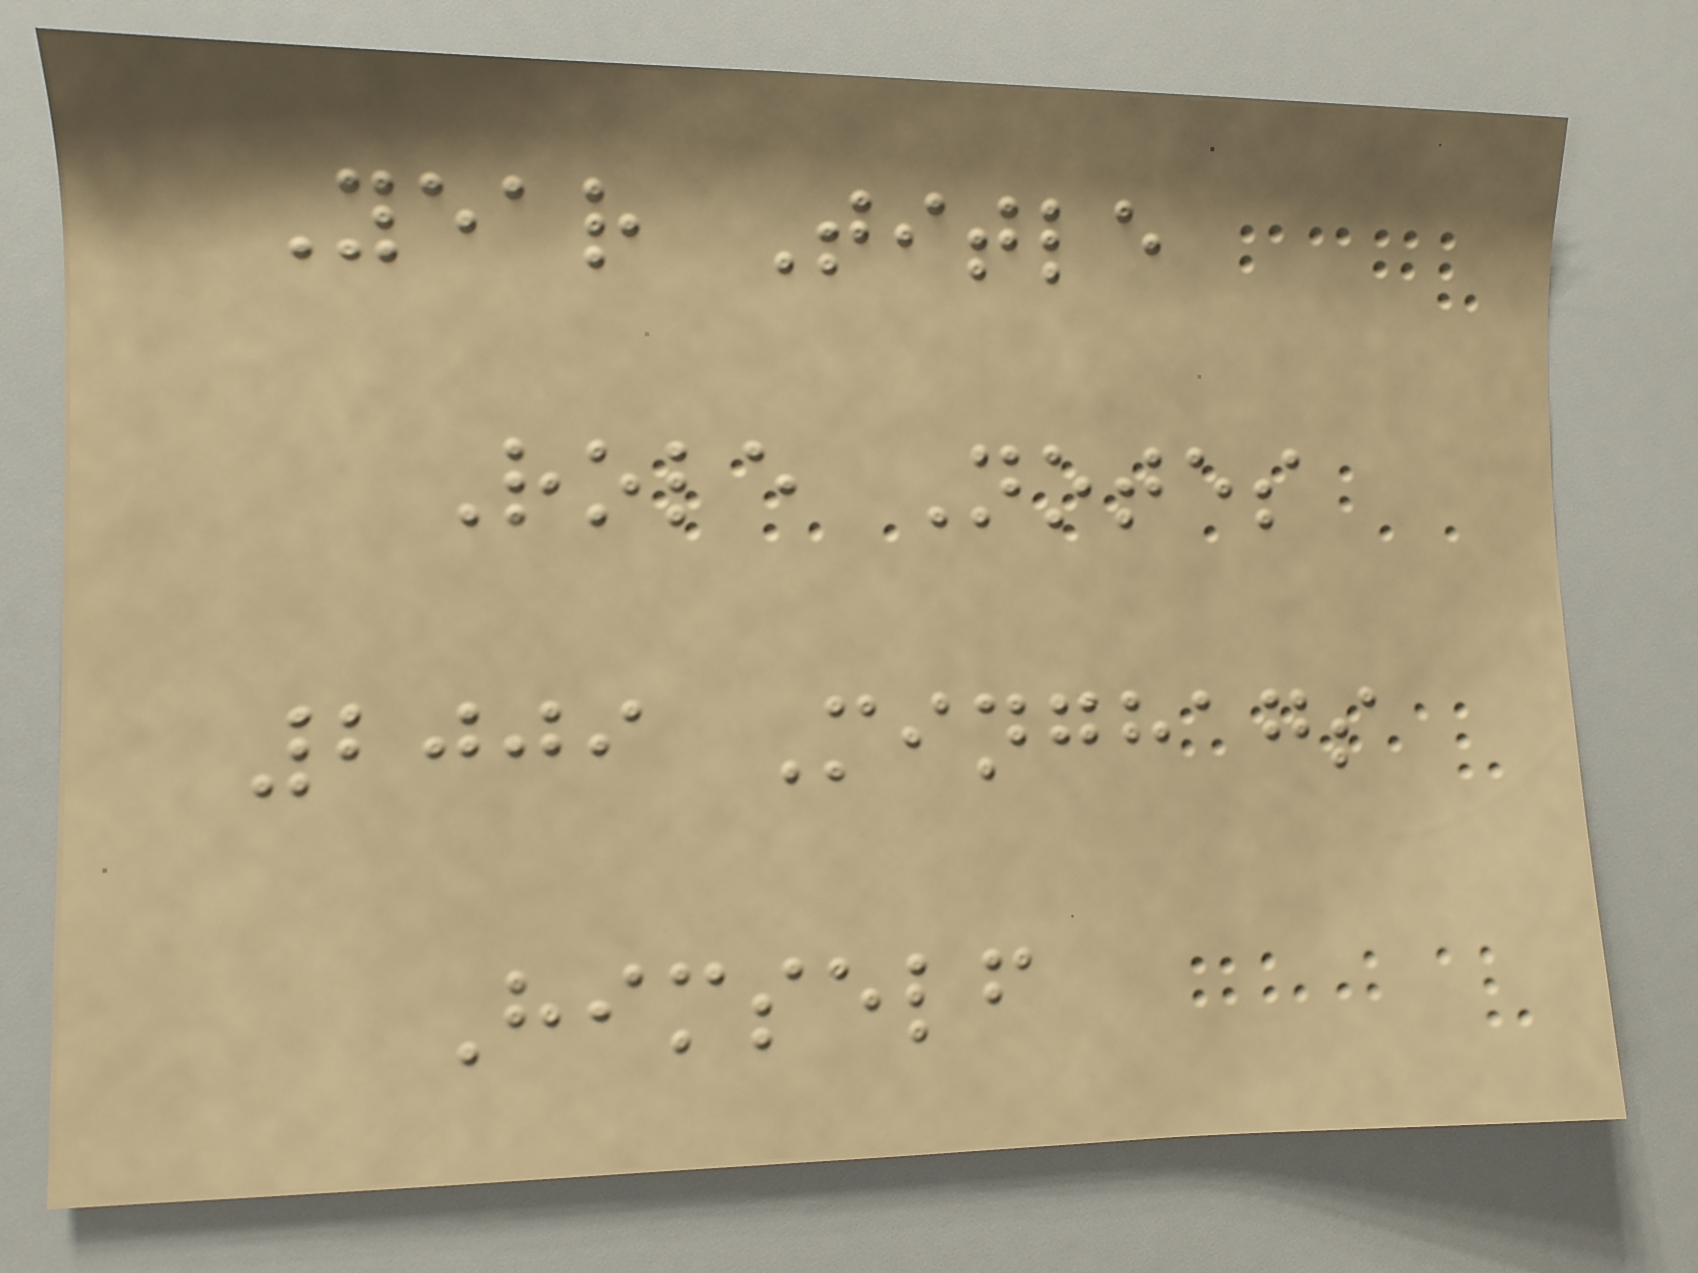Year Title
Role Notes
2009 Minghags
Himself
